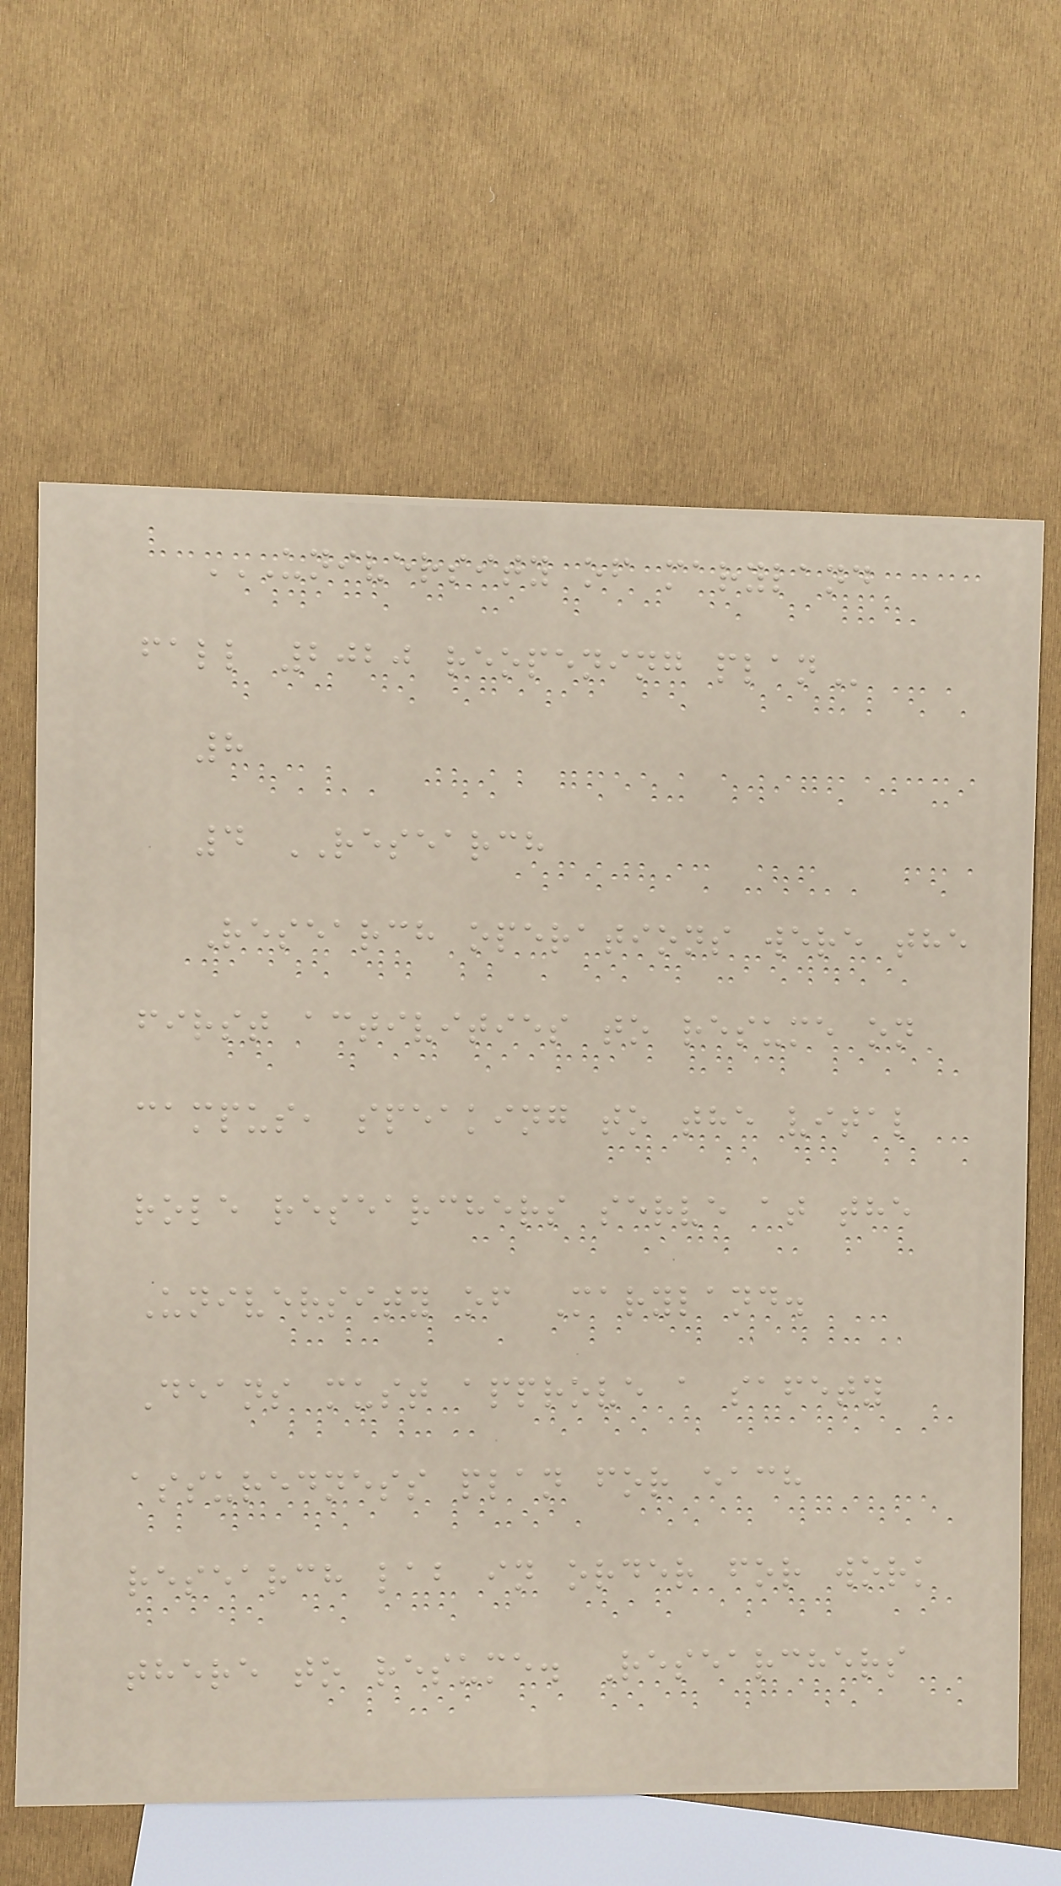UNIVERSITY OF MARYLAND
FALL 2020 REOPENING PLAN
8
4 RESEARCH
Research operations were the
first activities to resume on
campus, speaking to the vital
role researchers serve at the
University of Maryland.
Deans must approve a safety
assuredness plan for each
research lab in order for work
there to resume. Researchers
